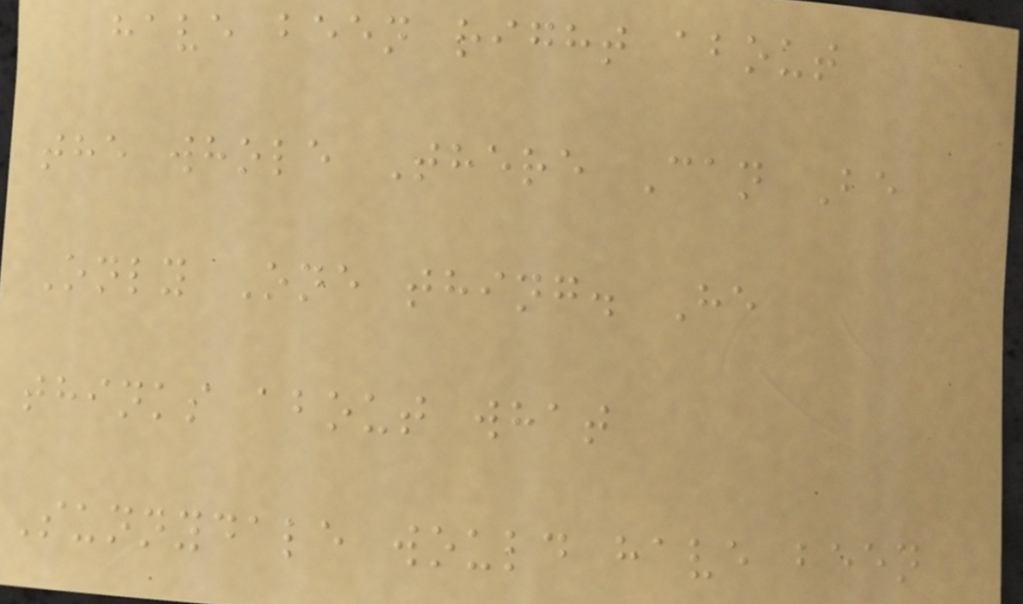have been right about
the whole There Can Be
Only One thing. He
thinks about what
Sunnydale would have been
